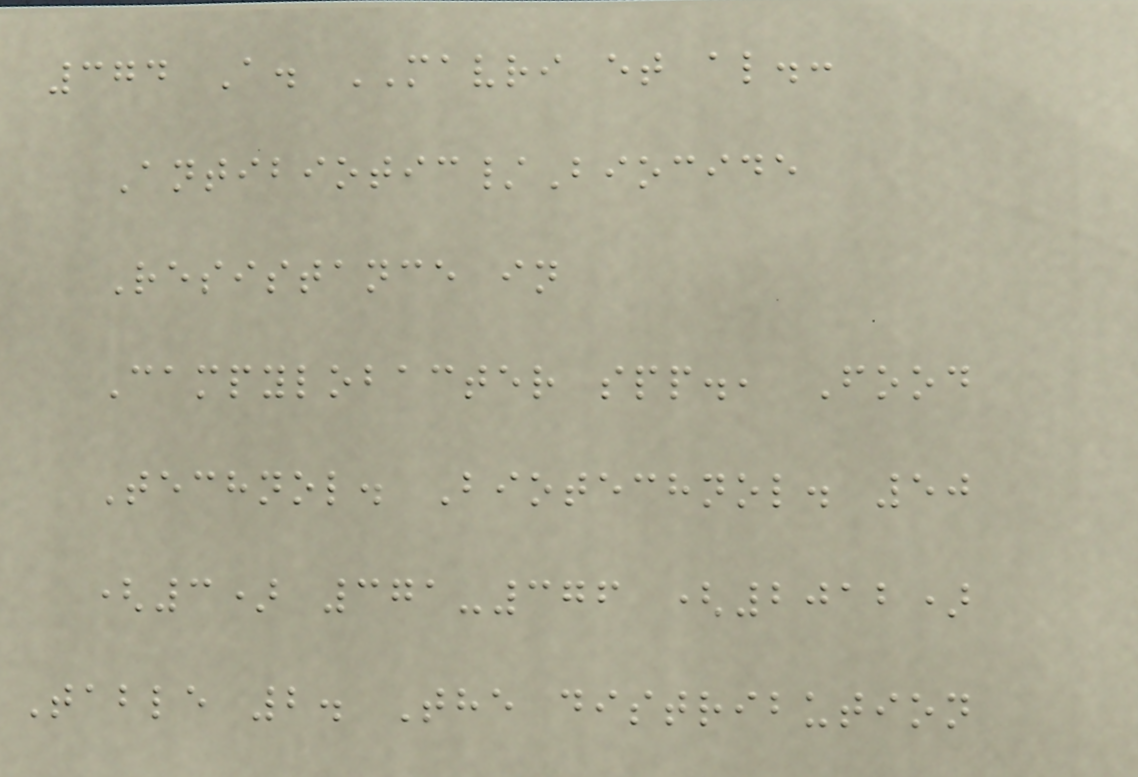374 A. MAVRI et al.:
Antibiotic/Biocide
Resistance in
Campylobacter spp., Food
Technol. Biotechnol. 50
(3) 371-376 (2012)
Table 2. The distribution
